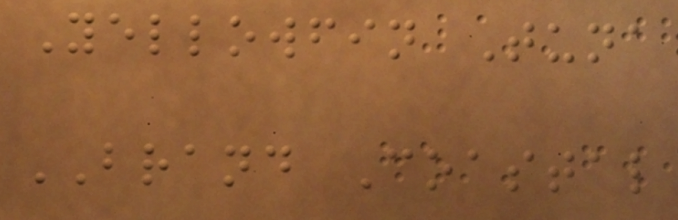Yellowfin Tuna
BRAND Coastal
